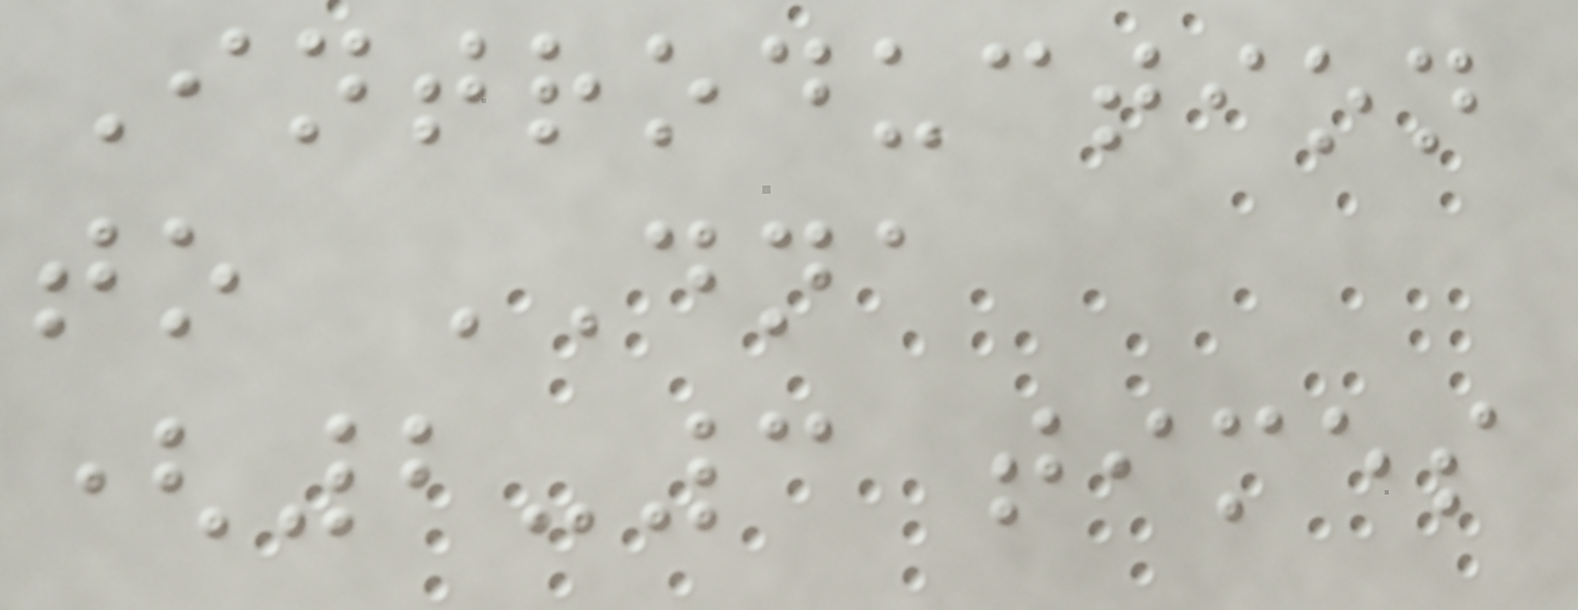Introduction
to DNA
(2-3 times
